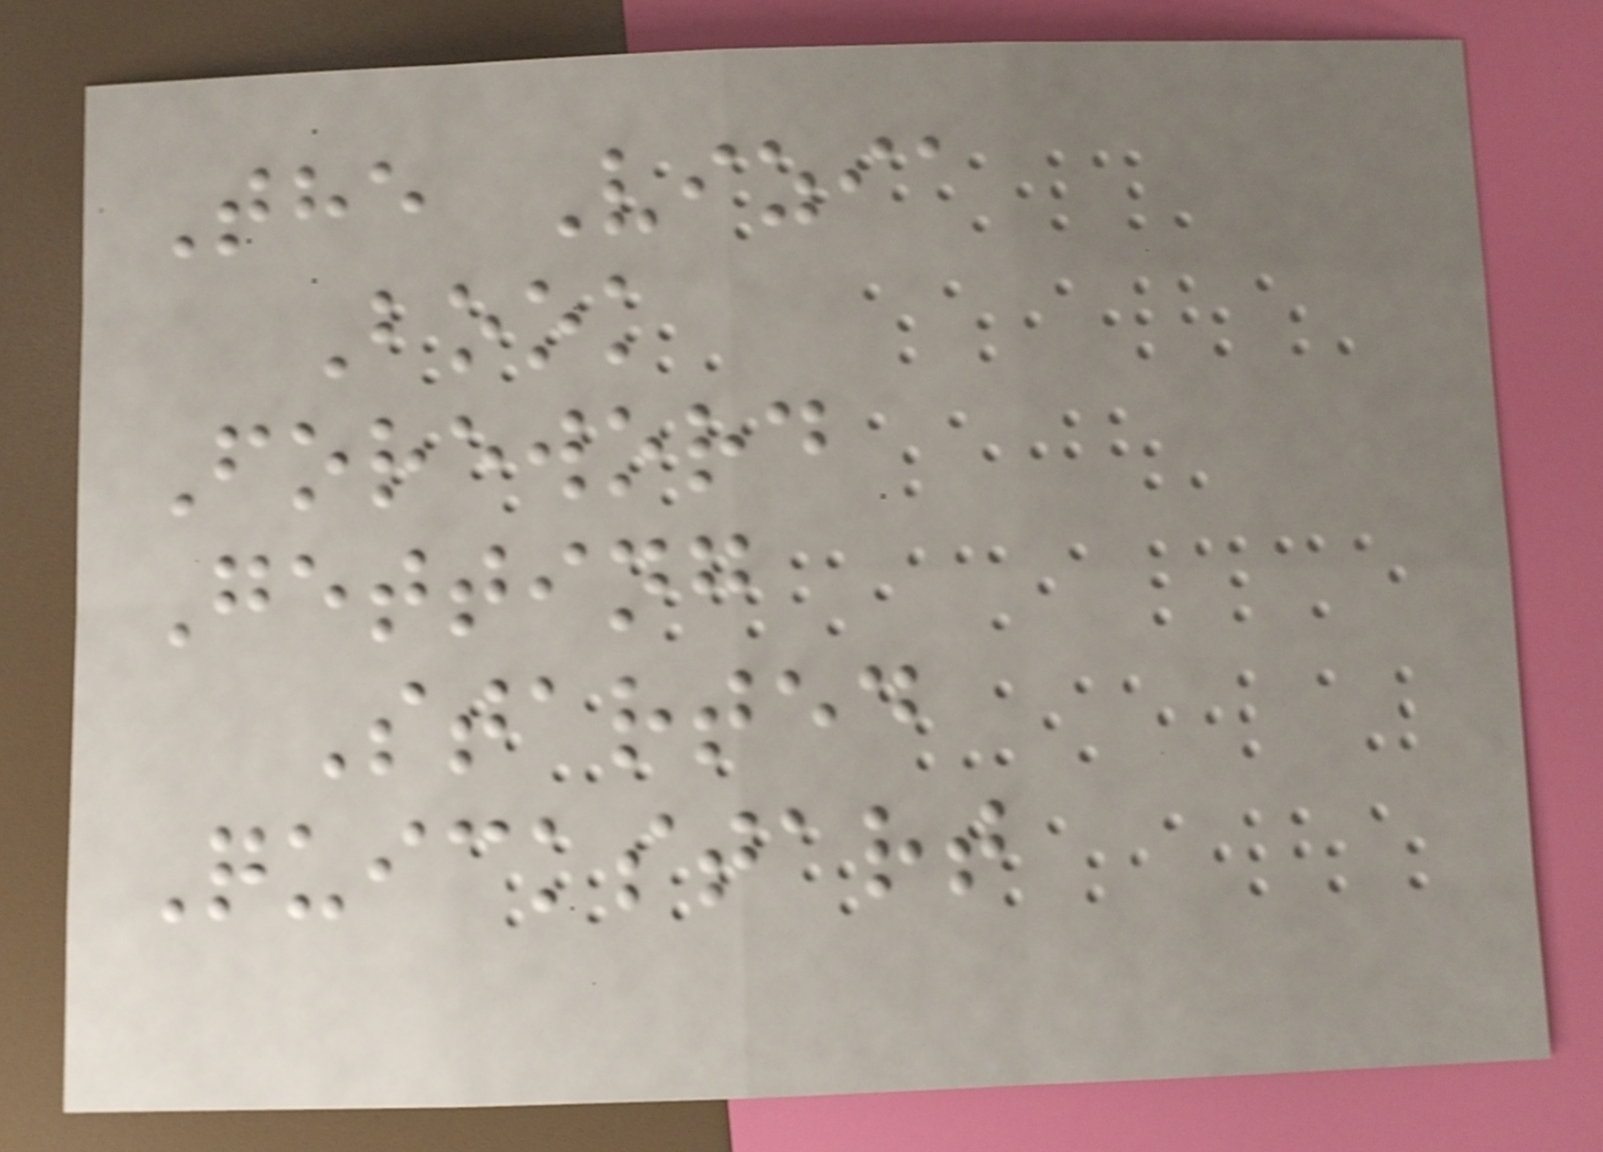The Vizia
Book
Foreword
Getting
Started
Quickstart
